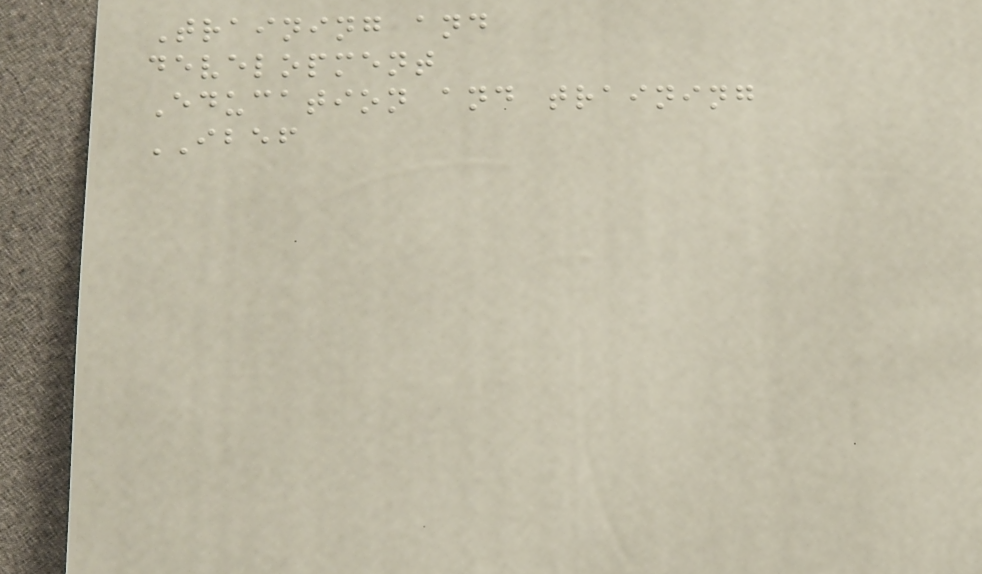Training and
development
Education and training
IBEF
